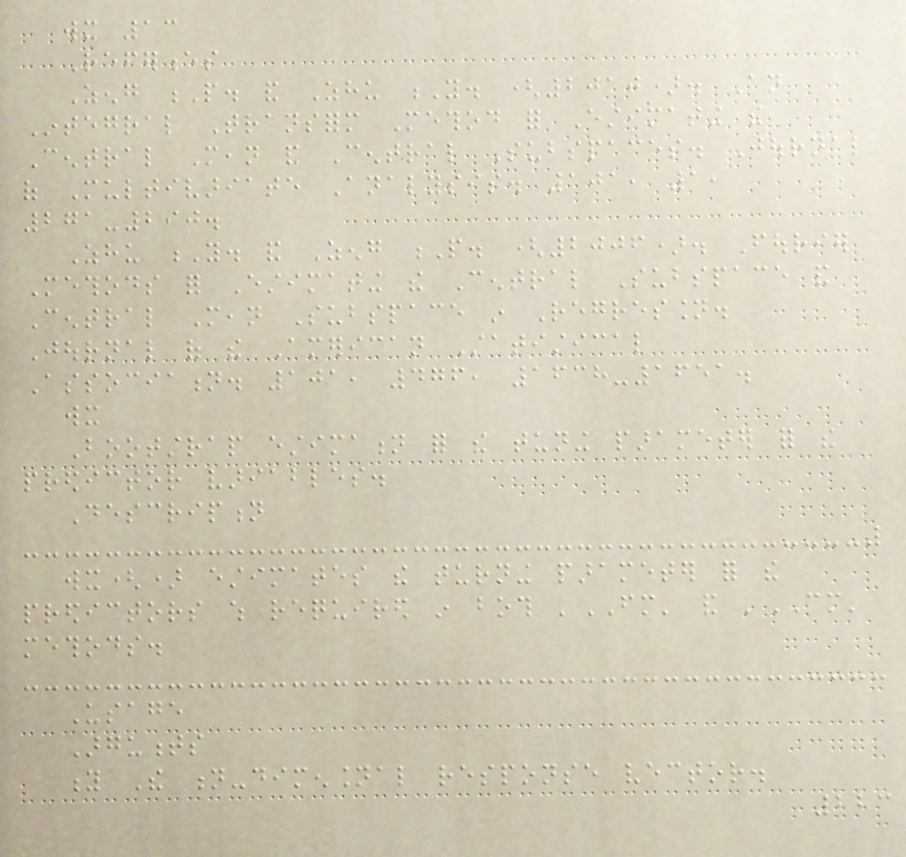wx 13
References
Zeng P. and Zhu Y. (2010). An
Integral Transform Method for Estimating the
Central Mean and Central Subspaces. Journal
of Multivariate Analysis. 101, 1,
271-290.
Zhu Y. and Zeng P. (2006). Fourier
Methods for Estimating the Central Subspace and
Central Mean Subspace in Regression.
Journal of the American Statistical
Association. 101, 476, 1638-1651.
wx
Bootstrap estimation for the tuning parameter for the
predictor variables.
Description
wx() estimates the turning parameter for the
predictors which required in both 'FM' and 'CM'
methods.
Usage
Arguments
y The n-dimensional response vector.
223
